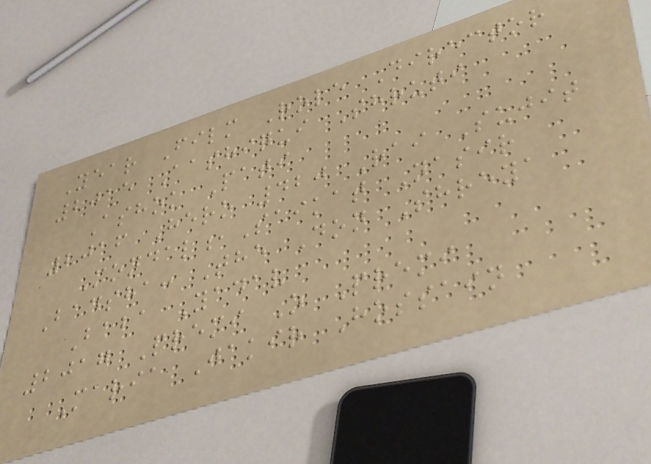Year Film Role Director
2015 Aashiqui Shruti
Ashok Pati
2016 Hero 420 Rai Sujit
Mondal,Saikat Nasir
Badsha: The Don Shreya
Baba Yadav
2017 Premi O Premi
Maria Jakir Hossain
